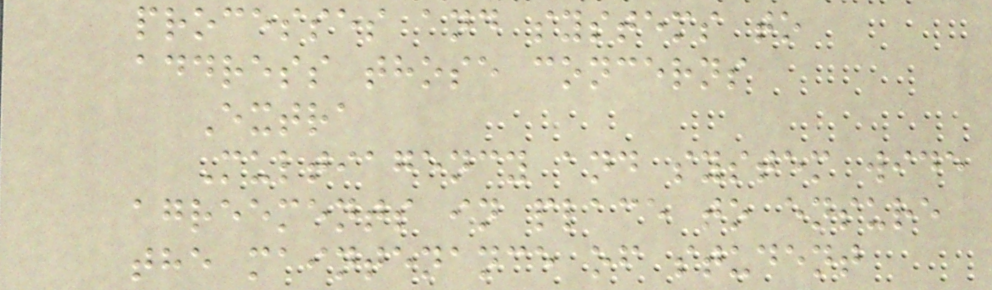processes and systems to
address those concerns
Extra
Multiagency and system wide
agreements in place to ensure
the maintenance of student
